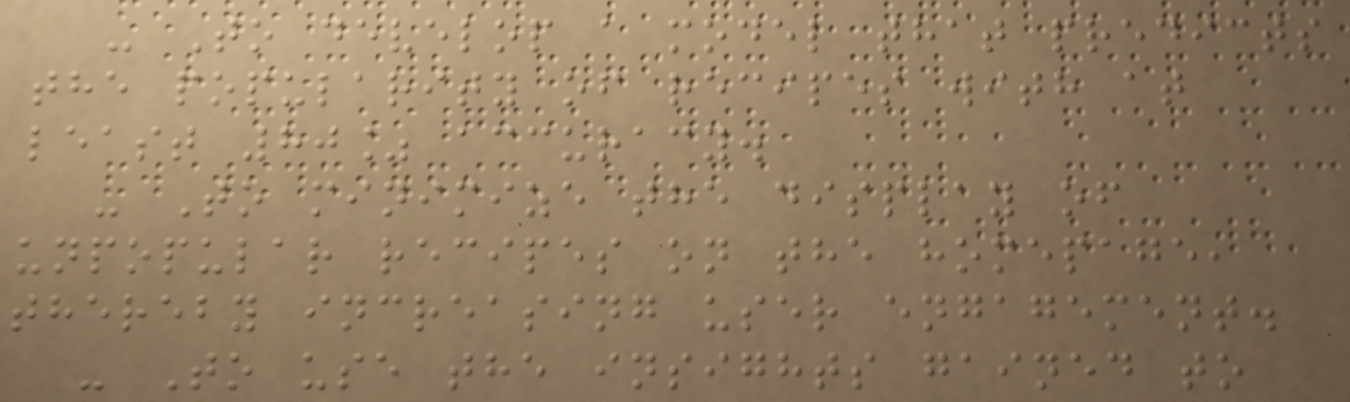- To develop a model that predicts
the popularity of recipes with at
least 80% accuracy.
- To minimize the display of
unpopular recipes on the homepage,
thereby increasing user engagement.
- To use the insights gained to
